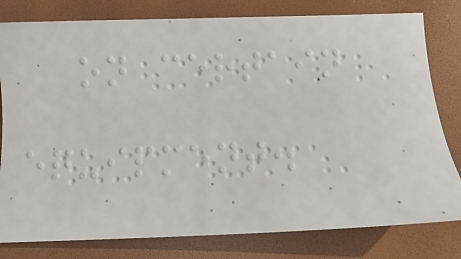on certain
equipment.
